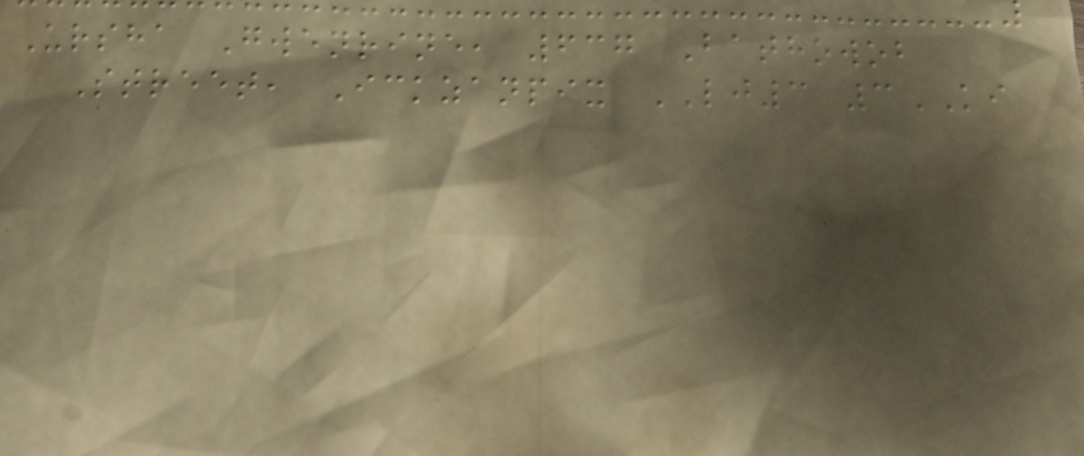Ursha Gwenrine, 637 Bathowob
Street, Ickzanpix LJ3 3KI
